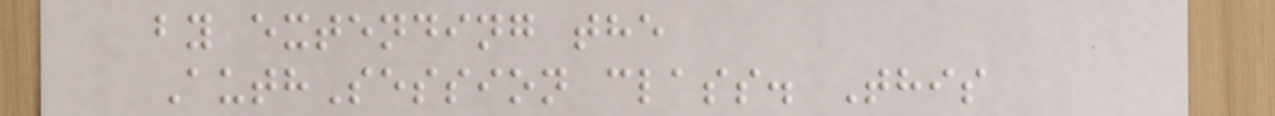by extending the
AuthSession class. This
